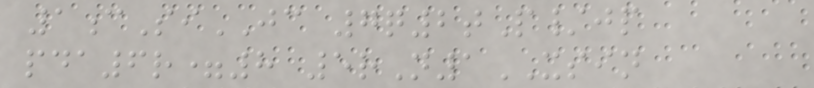1cSiJC 7q2tP/jp
pda6r=8 5rN1XSIN
